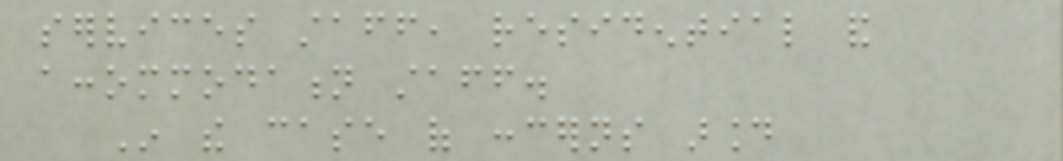services staff, residential and
accommodation staff.
In the case of concerns around
